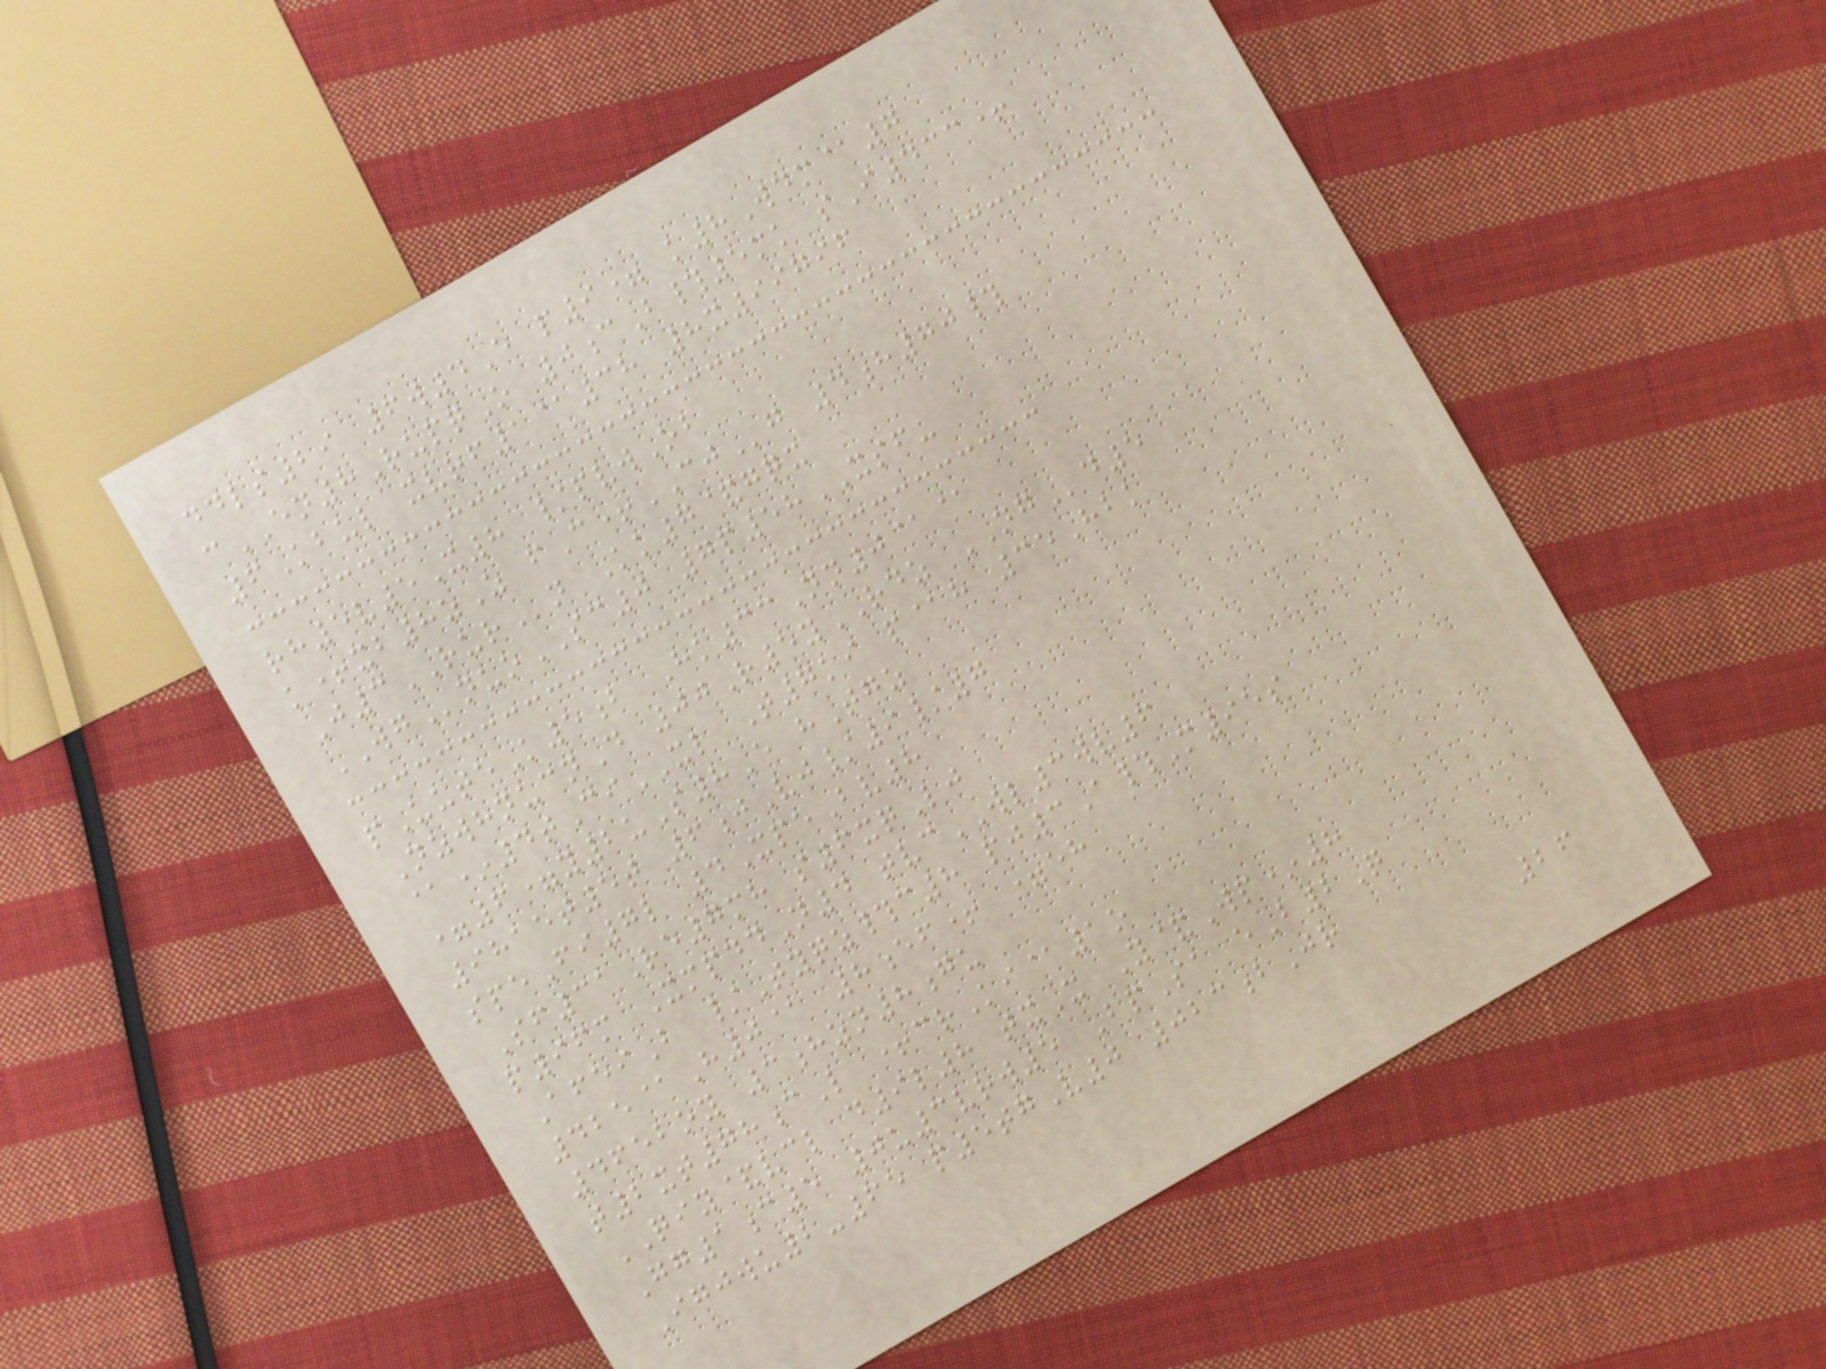ddls29 6w4E p9= k8Wdm@7
cEN8RupqO 0cB#5mk sI433+
6Kbul xvrf1@38 8x99796
rh5v5X8 /pvwOb
k+xb8zZ fC+CJg 4h70#
J3RURn Kk7&gqx
WGnuoSC0 7p58XSF-
pUuteK5b Hk33Nn0@@
NzwhnucnD 00R5yRDZ NGd5
@*4tCiXL T7ki p@h 35Hbk
=6=y2uS8E hTgz
9815t5t 6jVj/9/7
speFi7l 4XpeBv8
Sf31Re7mh s6xqLj
p96m XmpddN4 tvcWL3wv6
AfeiB /Tyqz#c8 pj3A#M95s
425@H0@ 8ef+ =eh
4652oy 3hzn8gu
t2xt78cL +crKi@1o
QIY&vcl d9l8 txX Y&Wp*8
Gg1c5 0u3vrw5 BpSa eB2Q
Igjwu2-65 p5tgV0 023bJr
26
